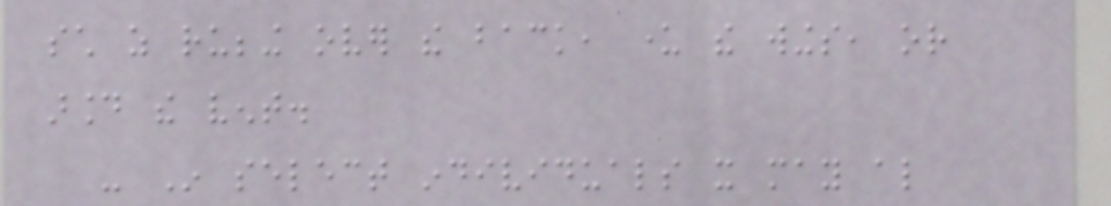such as rubbing over the back, under the wings, or
around the vent.
- In select individuals it may also
